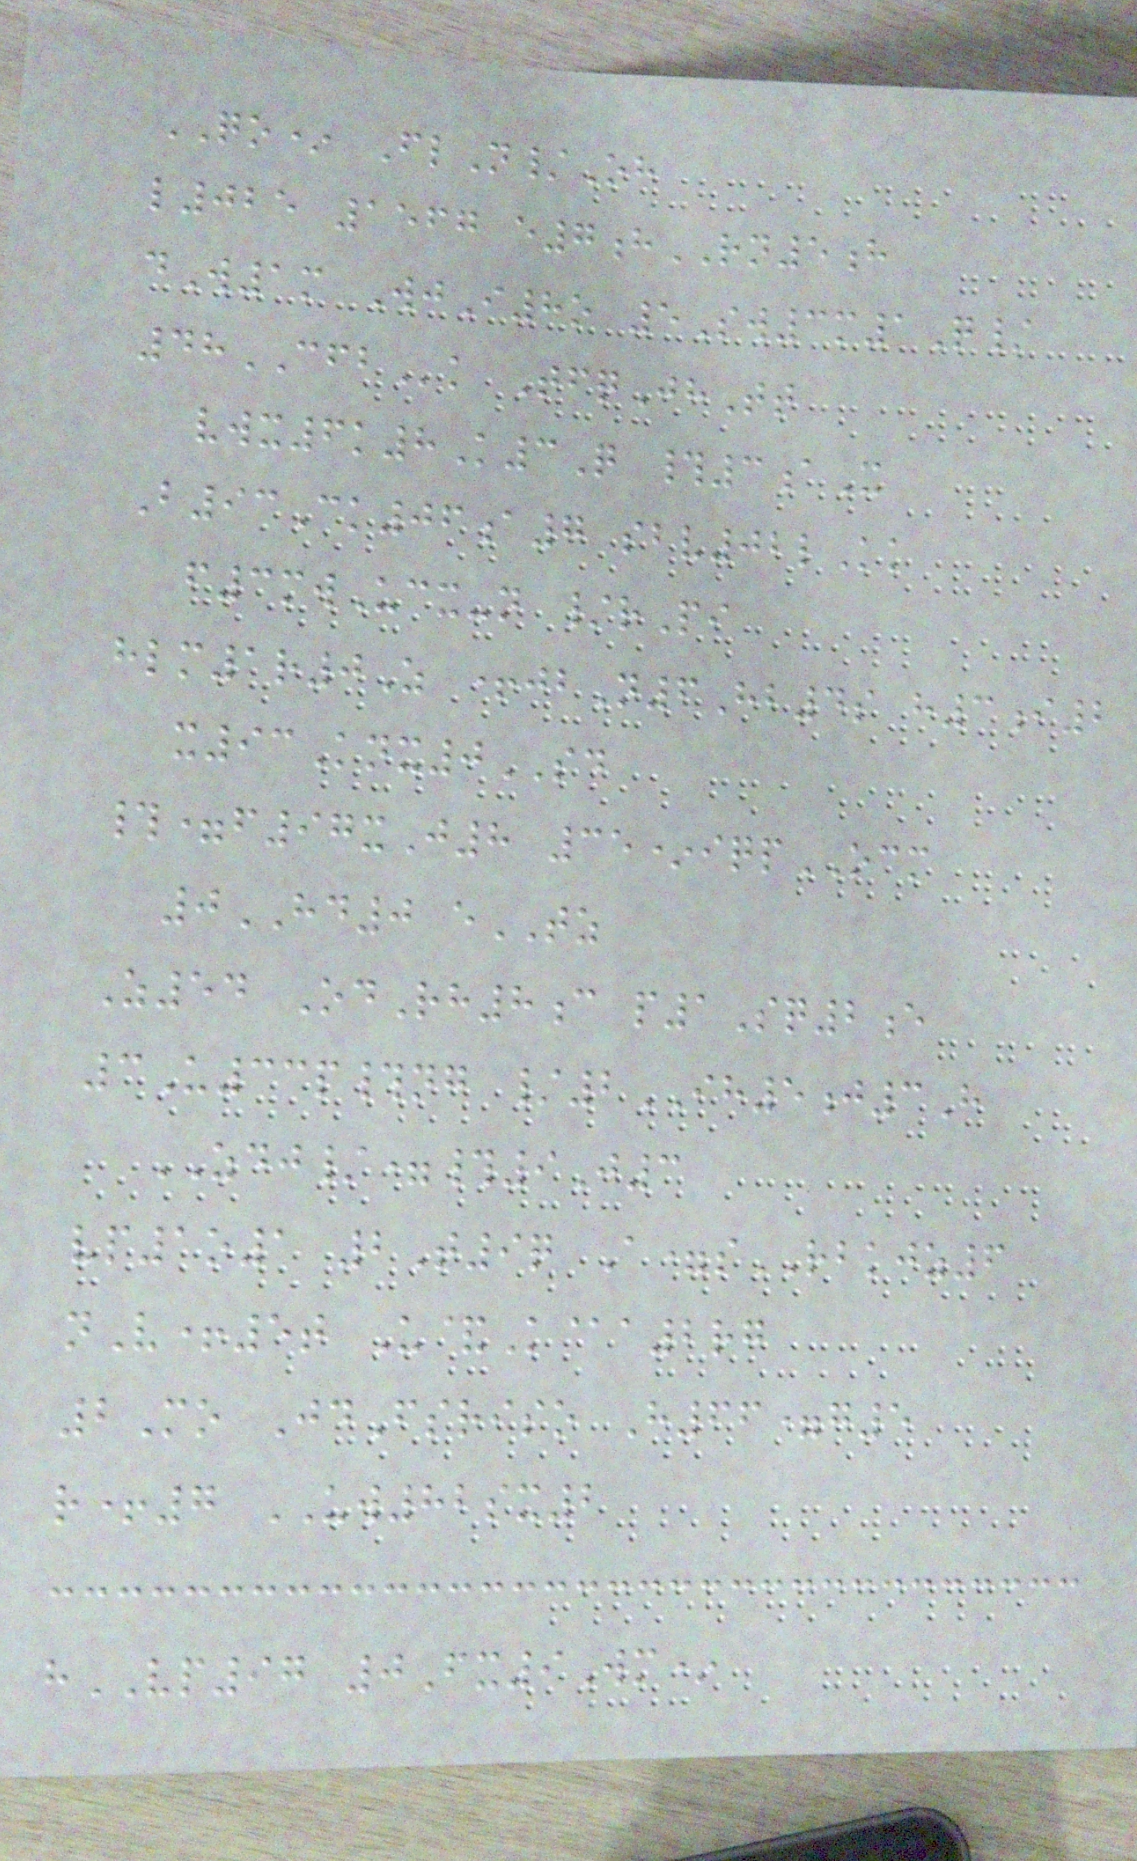QO* FlN/Oh
l025 1567 e7hRN5h
dW1m WjI8o 5Sw3m1Q/
48CFBk TfqJhTt
vwx6k8K3Q #3aX
B93Ck06a7 sbv02lKk
f3mwUcx-n /rPi
hlm1r0Z +jbN6Hb4s h3i2
x93Knx0SD
#=f97xJ8 35*iqpOCM
0HD0 eTZ
Z54 OdRh8c p1Sq2e
3U33p#ng /2IH5j3H
ZDJ/=#9J3
vp1o1 2T9q A=sRBKJZ6
nV+5t U&K@a2rg
2Mo JdFsriso H66=g5
r+7 UW82sx2
hVP97 0Fx9Wm*
